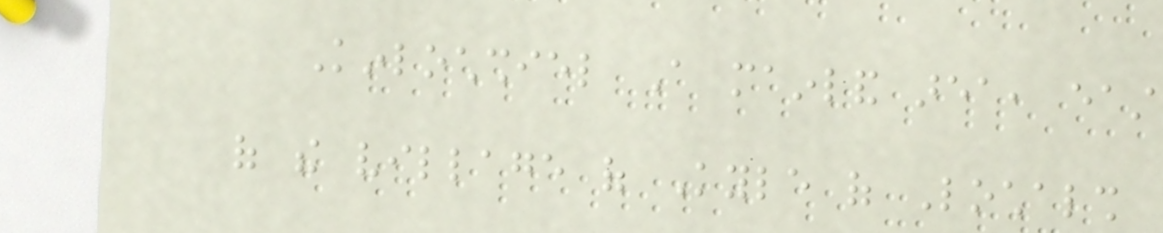Kinlochshiel A mainland area, east
of the village of Kyle of Lochalsh
